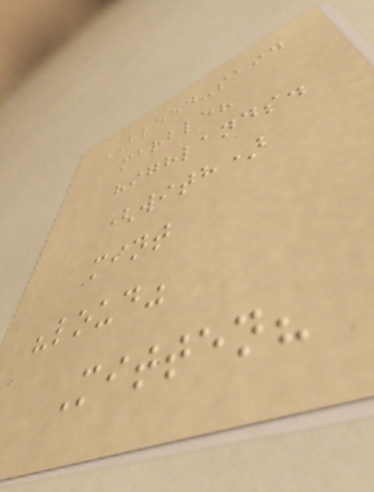BLEED-said
marble?
highlands.
(with)
mint
"loud"
Mitten?
